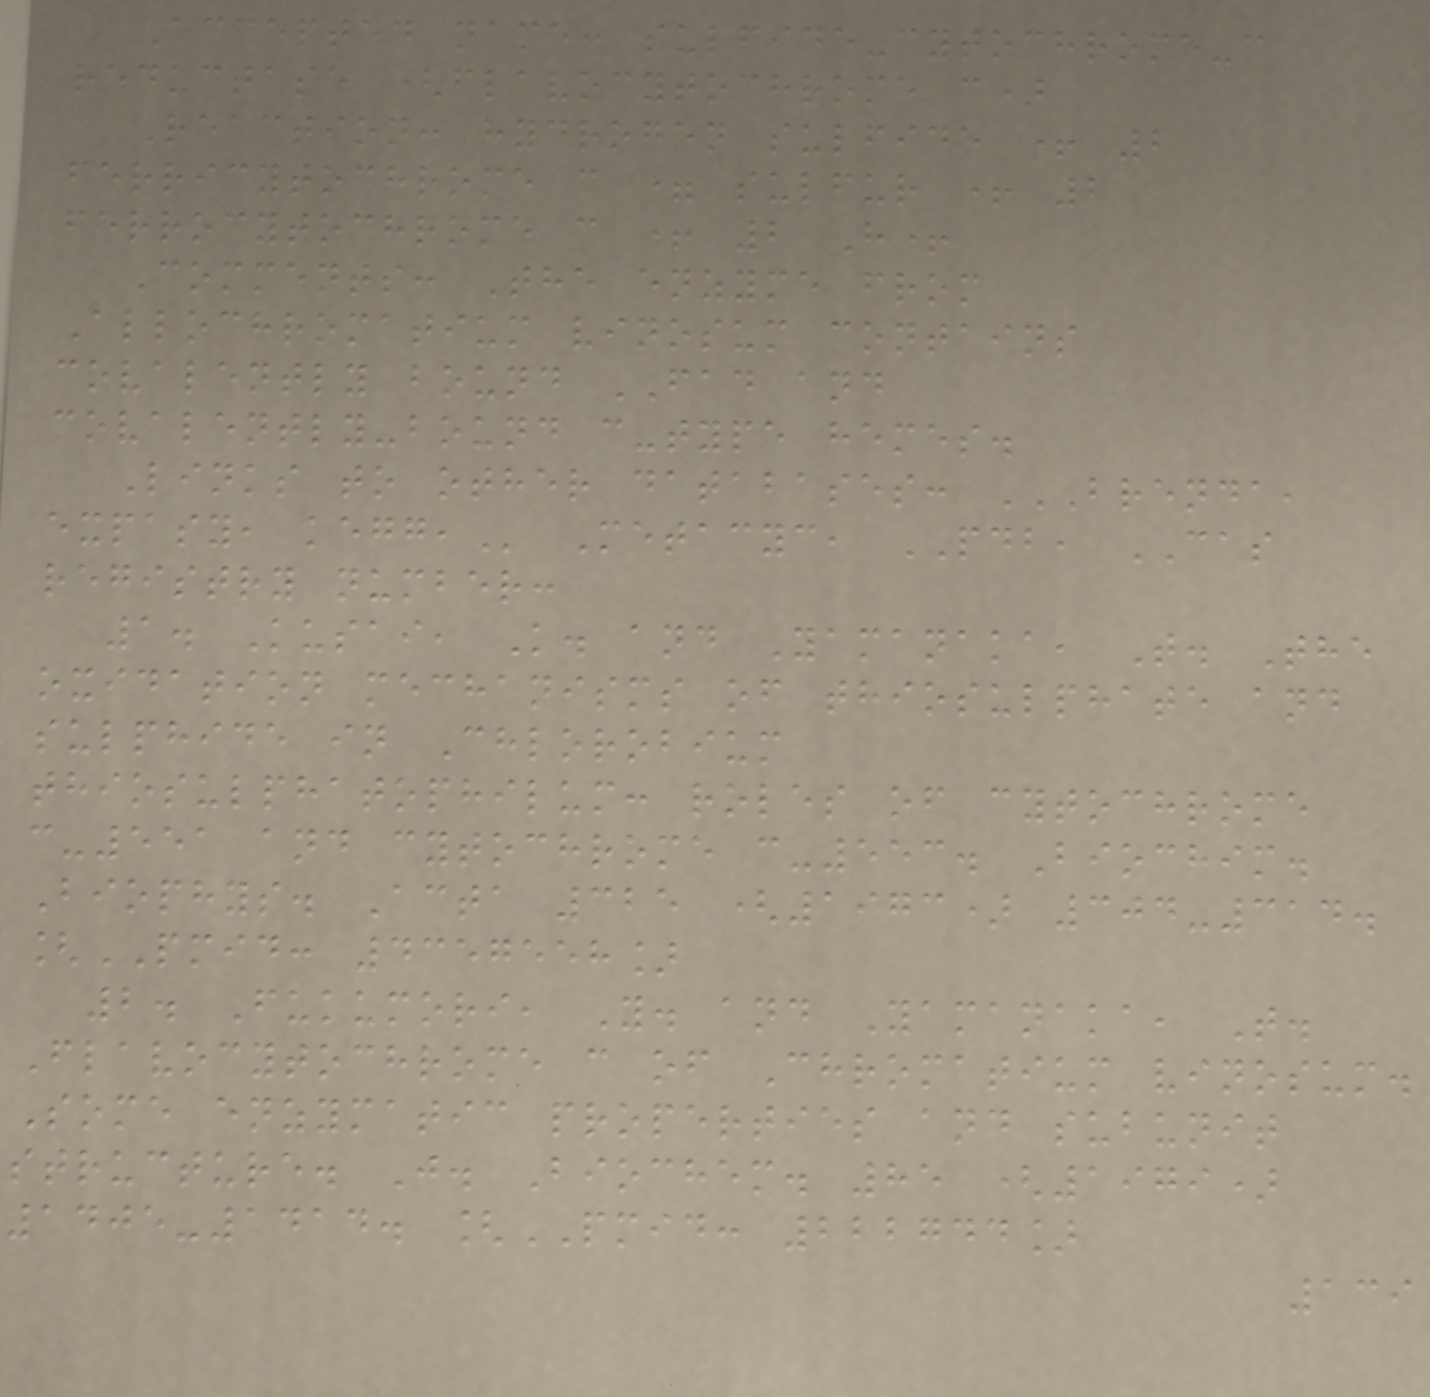Accepted name: sulfide-cytochrome-c
reductase (flavocytochrome c)
Reaction: hydrogen sulfide + 2
ferricytochrome c = sulfur + 2
ferrocytochrome c + 2 H+
Comments: The enzyme from
Allochromatium vinosum contains
covalently bound FAD and
covalently-bound c-type hemes.
Links to other databases: BRENDA,
EXPASY, KEGG, Metacyc, PDB, CAS
registry number:
1. Kusai, K. and Yamanaka, T. The
oxidation mechanisms of thiosulphate and
sulphide in Chlorobium
thiosulphatophilum: roles of cytochrome
c-551 and cytochrome c-553. Biochim.
Biophys. Acta 325 (1973) 304-314.
[PMID: 4357558]
2. Fukumori, Y. and Yamanaka, T.
Flavocytochrome c of Chromatium vinosum.
Some enzymatic properties and subunit
structure. J. Biochem. 85 (1979)
1405-1414. [PMID: 222744]
139
